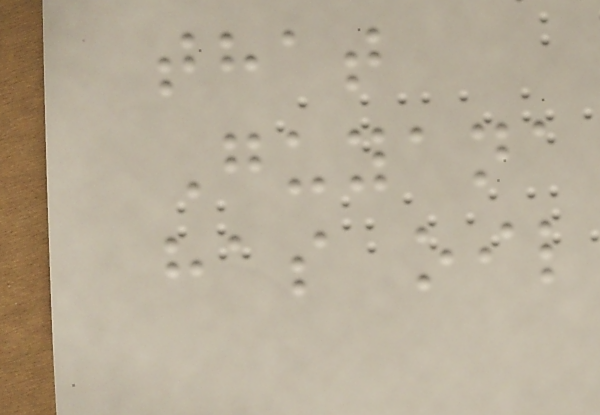that
Guyana
has oil
